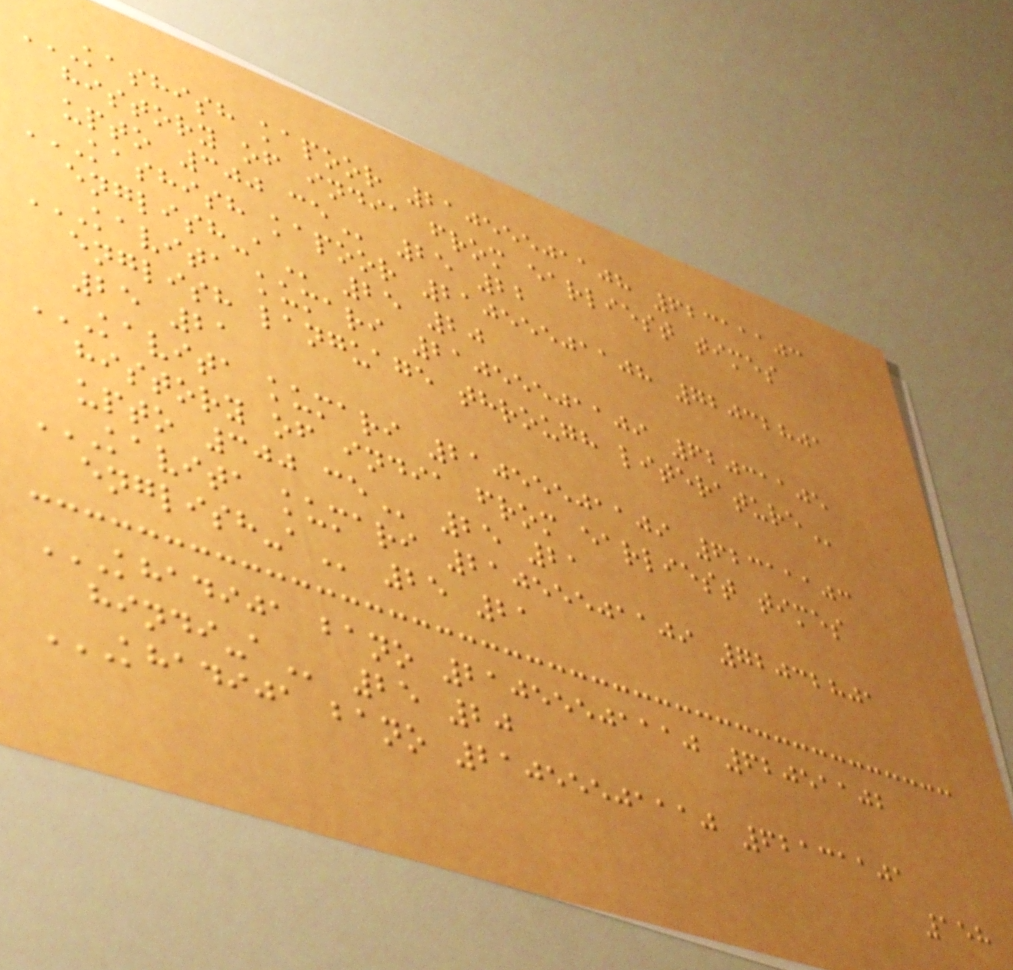KASHISH KAPOOR 21055501108 62311103
HISTORY OF INDIA FROM EARLIEST TIMES
UPTO 300 CE 25 22
KASHISH KAPOOR 21055501108 72032801
ENGLISH-A 25 20
KAVITA KUMARI 21055501109 62031105
ENGLISH LANGUAGE THROUGH LITERATURE
25 21
KAVITA KUMARI 21055501109 62311103
HISTORY OF INDIA FROM EARLIEST TIMES
UPTO 300 CE 25 21
KAVITA KUMARI 21055501109 72032801
ENGLISH-A 25 21
KHADIJA BANO 21055501110 62051102
HINDI-A 25 20
KHADIJA BANO 21055501110 62131101
158
